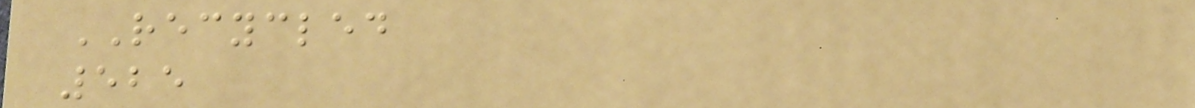RECYCLED
525
